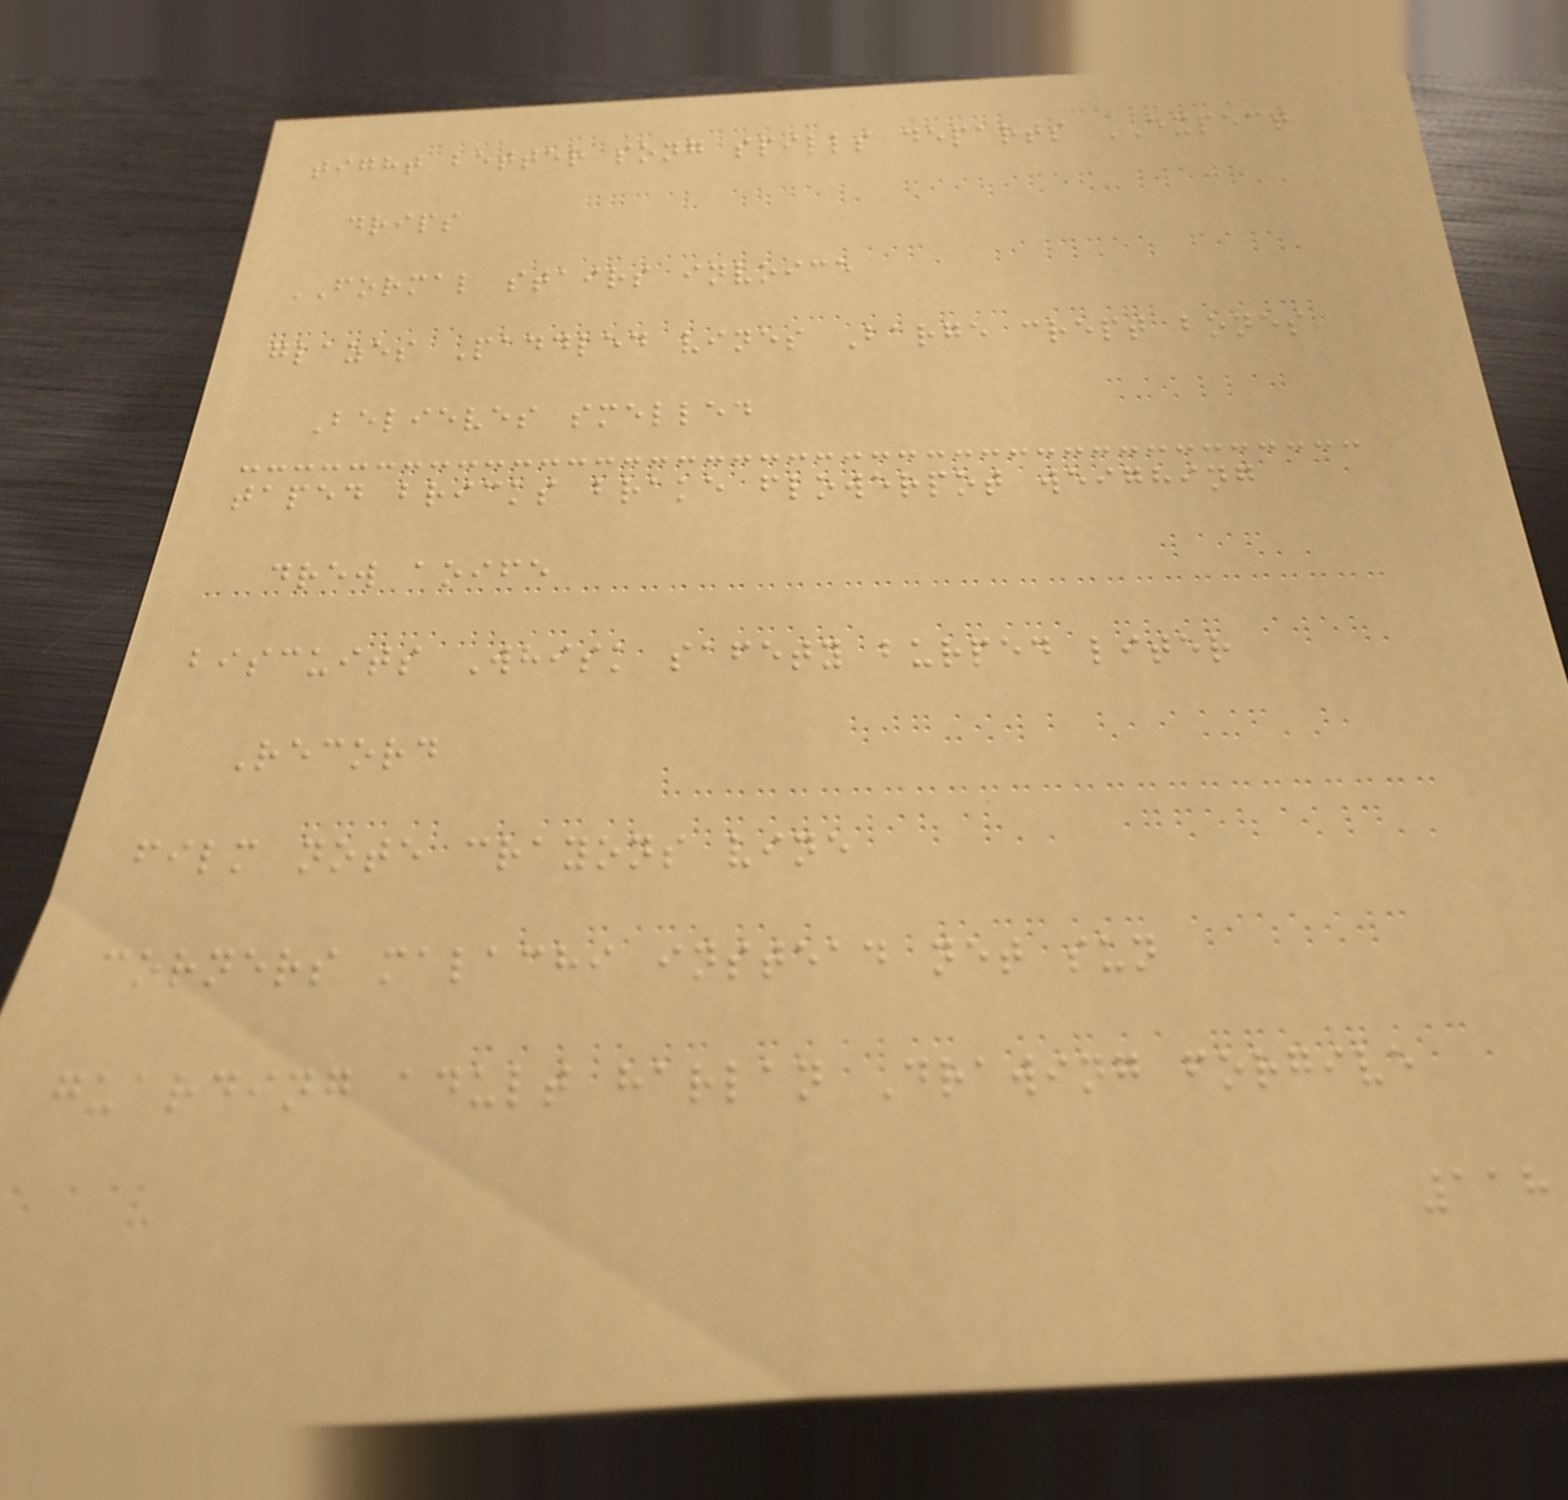tight better song spills departs EXPECT
drips
FORMAL stairs invoice
glazes Paddled vines Barge crept bones
Believes smelled
taped bricks brake flowerpot weighing
drew aoife
biscuits Whisk safety burped liter
Record
film note crayons vine
corners malachi instead net sun
guarding adult harlan Drawing forgive
118
